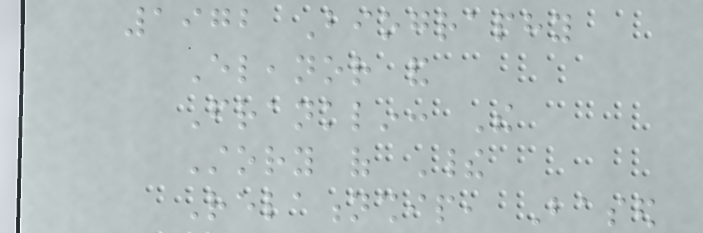1972 Biography
Eleanor and
Franklin: The
Story of Their
Relationship, Based
